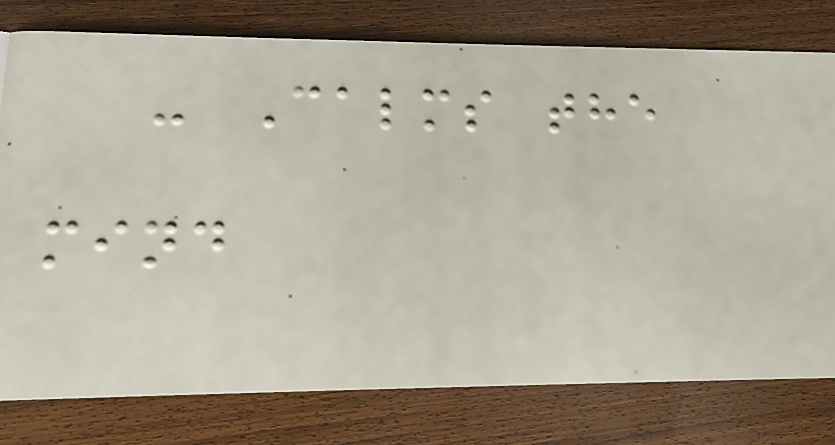- Calms the
mind
